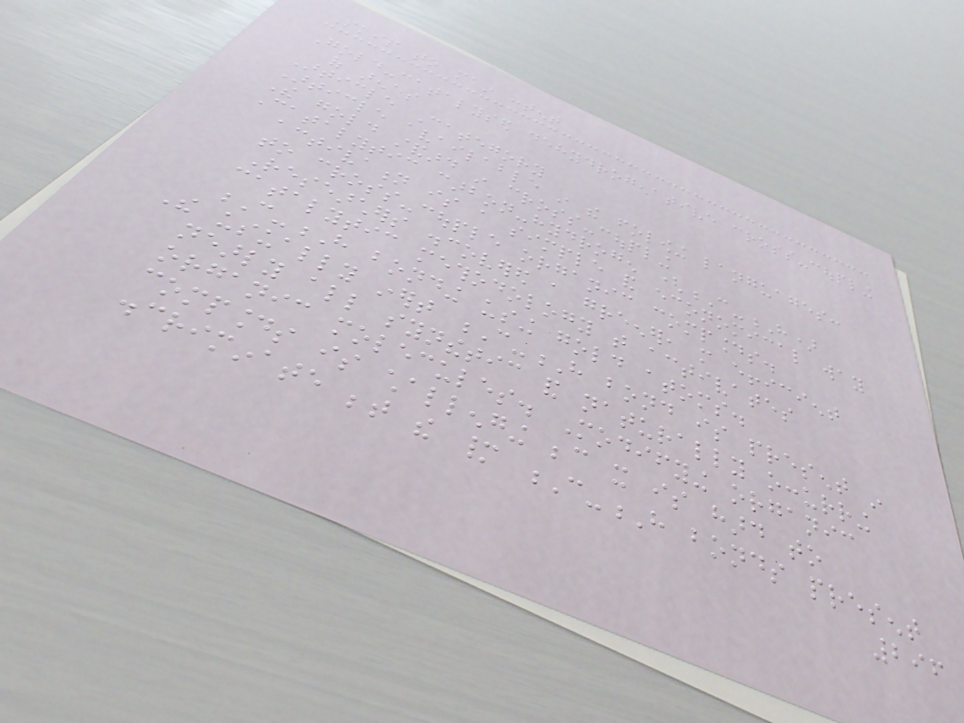Skip to main content
Gold-catalysed dehydrogenative cross-coupling
of arenes
Article Category
Article available in the folowing languages:
The gold standard in cross-coupling
Catalytic carbon-hydrogen (C-H)
activation is a simple and economical way
to cross-couple organic compounds.
Researchers discovered a greener, more efficient
catalytic methodology that activates
C-H bonding using gold atoms.
The usually inert C-H bond is present in
nearly all synthetic and naturally occurring
organic molecules. Modifying organic
compounds is challenging because it is hard to
discriminate between the many C-H bonds present
296
